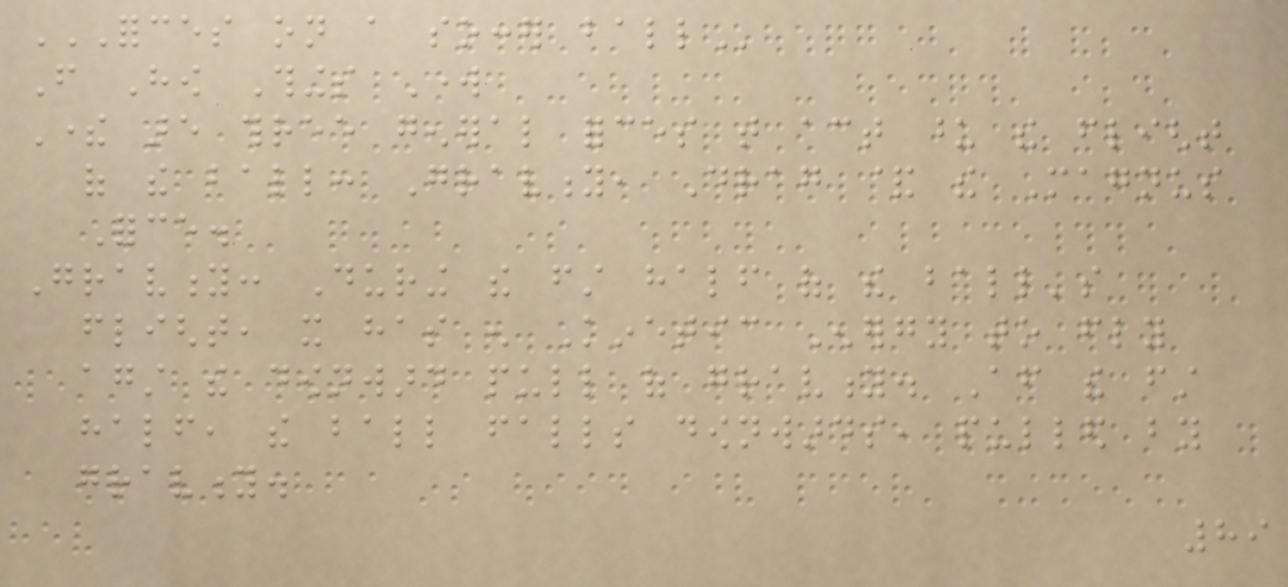FORCES ON A SOCCER BALL
From How Things Work
There are three general forces that act upon the flight
of the ball: Gravity, Drag & the Magnus
Force.
Gravity: During the first half of the ball's
flight, it has enough Kinetic Energy to fly
against the downward pull of gravity. After the first
half, the ball falls downwards, pulled by
gravity.
89
